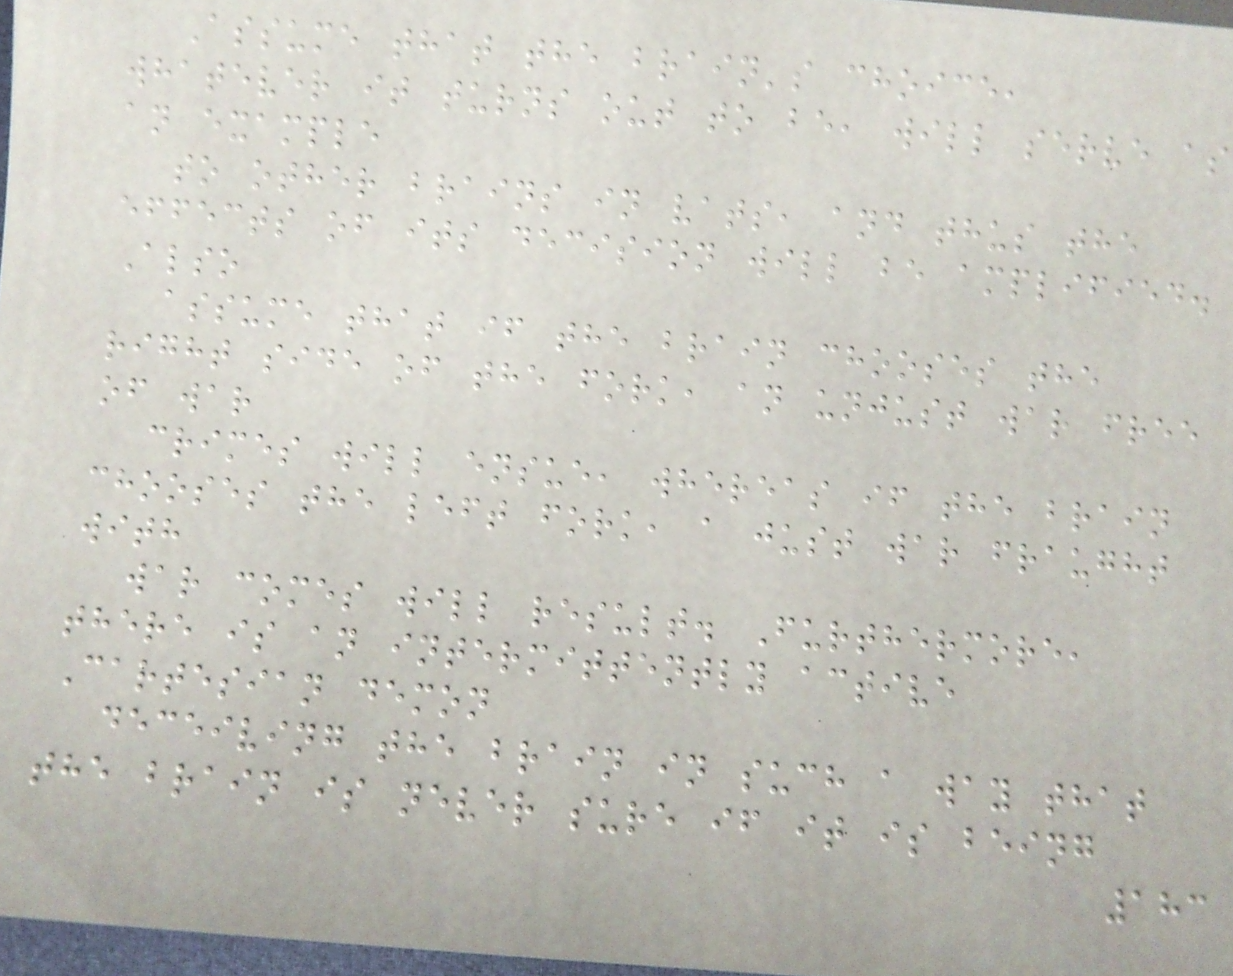Assume that the brain's choice,
whatever it turns out to be, will serve as
an example
to other brains in vats, and thus the
effects of its decision will be amplified.
Also
assume that if the brain chooses the
right side of the fork, an unjust war free
of war
crimes will ensue, whereas if the brain
chooses the left fork, a just war fraught
with
war comes will result. Furthermore,
there is an intermittently active
Cartesian demon
deceiving the brain in such a way that
the brain is never sure if it is being
183
